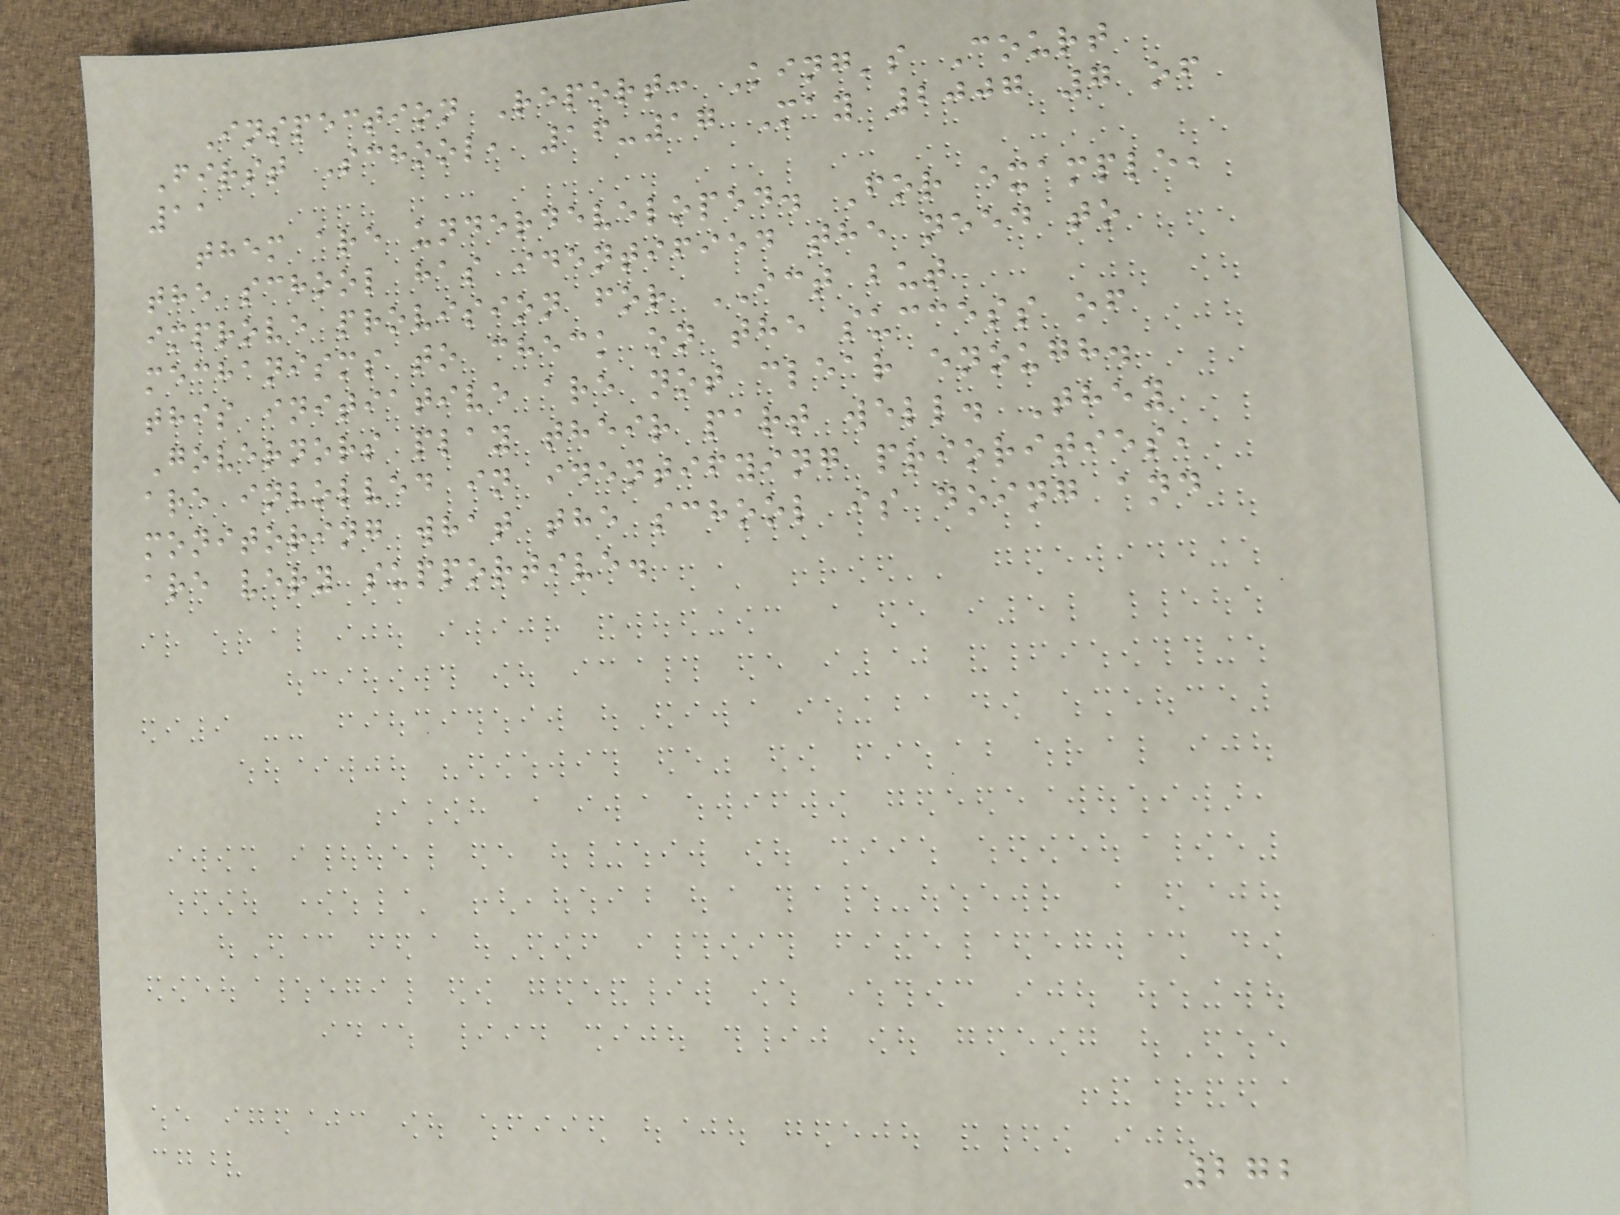Inspection Report: King's Court
First School, 16-17 May 2007 7 of
11
them are underdeveloped. For example,
the school has identified the need to
improve provision for ICT but
mechanisms to check on the success of
this initiative are not clear enough.
Governors play their part well. They
are involved in identifying priorities,
monitoring what the school is doing and
are very supportive.
272
